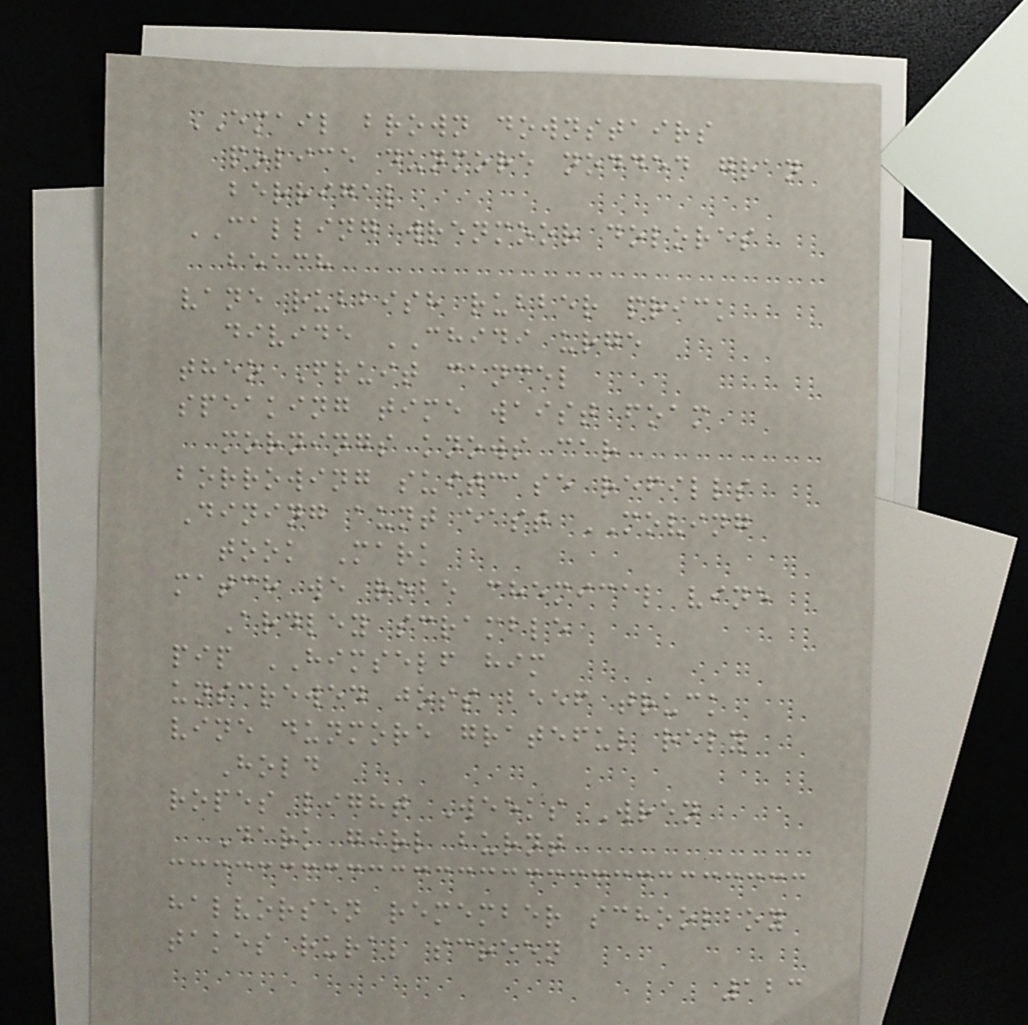EMAIL brown downstairs
police dunmore nodded gran
berrigal
CALLING wrenmoor dolores
beach
vane rubbish rubber prick
divide CHIDI urge
theo Fruit cancel
speaking time waist foam
mornings knows car
borrowing suitcase refills
Dining aunt east MOVING
took Mark
match we robe chemical vine
Ardley scramble
pip HIMSELF him
unscrewed joss beef truck
vine dunmore grateful rely
Hold
ropes light Weeks Wren
Dark girl burnt
halvorsen remember schoolboy
takes rural screen
123
